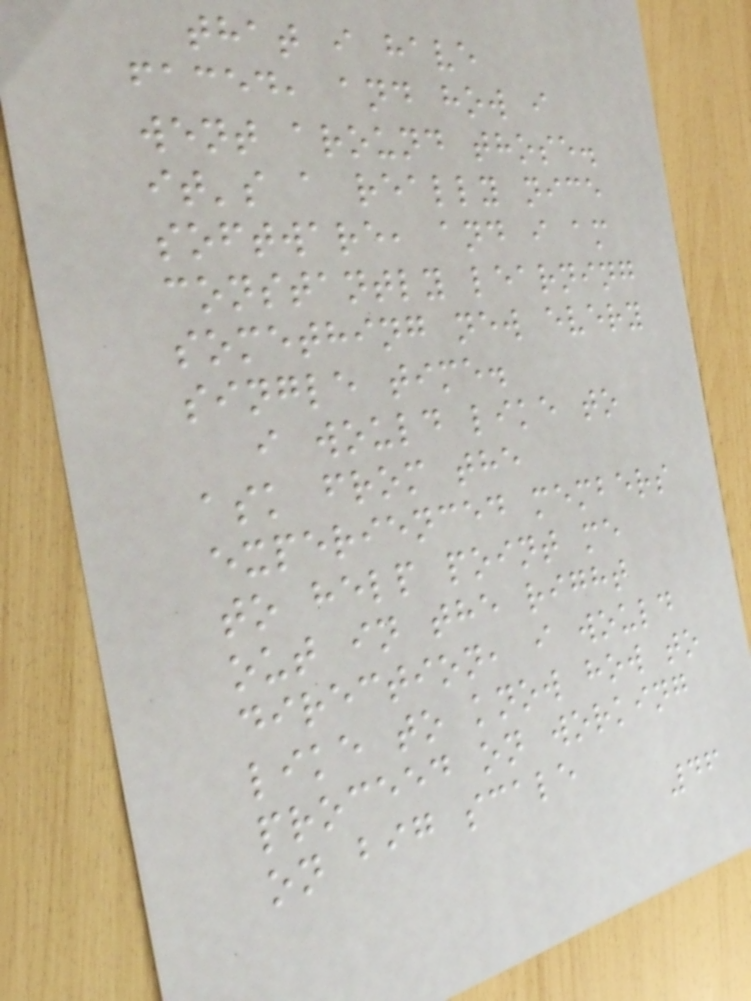that i have
faced, and how i
went around those.
it's a really nice
software, and i am
constantly learning
something new every
single time.
i would like to
ask from the
experienced members
to help point me
out in the right
direction, i would
like to know how to
proceed on working
on big scale
46
